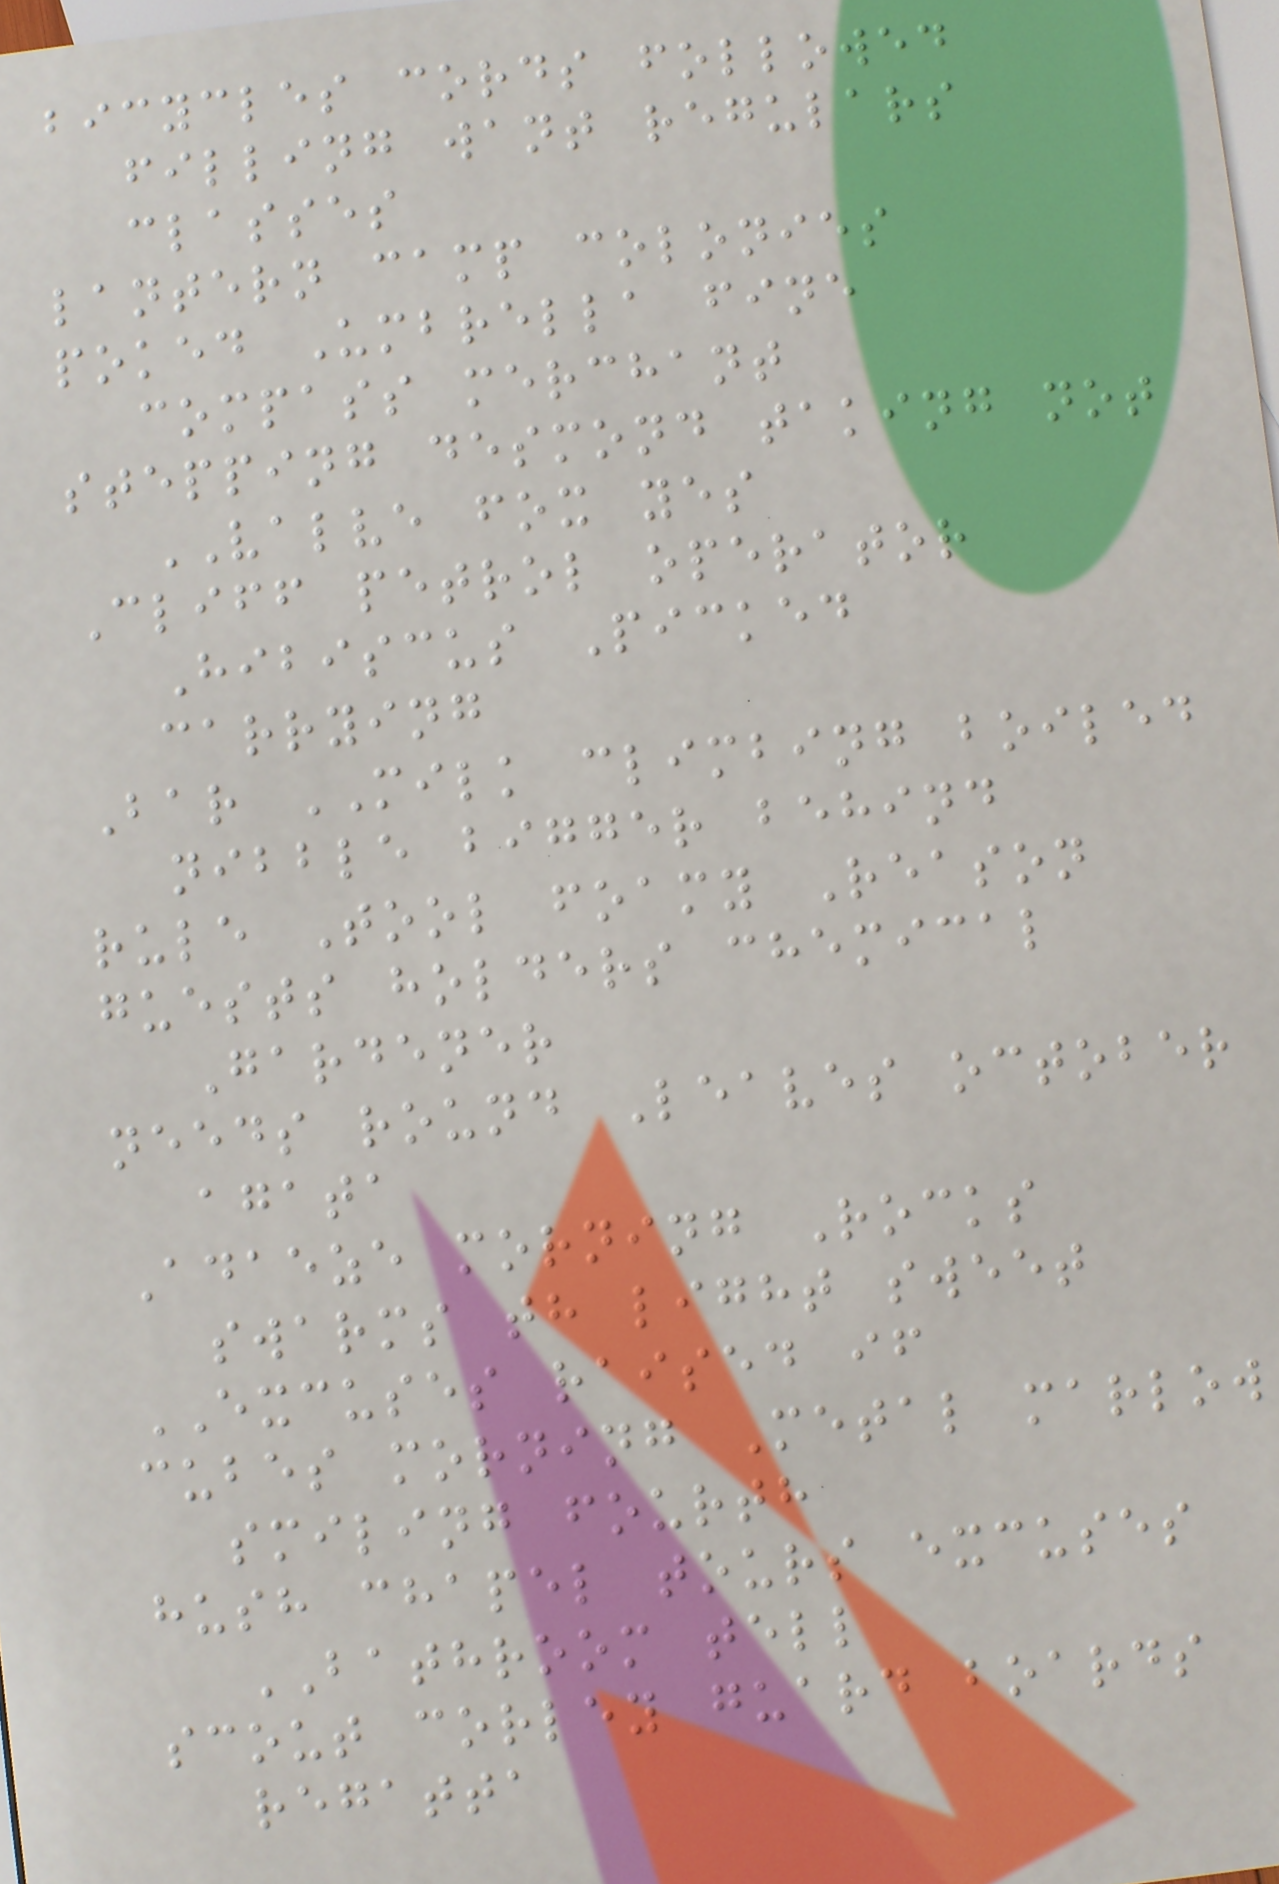bicycles cords followed
filling want regulars
classes
lantern camp colonies
poked Umbrella fine
compass merchant
stepping desmond taking not
VALVE fox yes
Cliff petrol operator
Hibiscus Picked
carrying
Bar MILK climbing boiled
nibble bigger behind
rule Tool foamy Reason
guests holders chemical
Gardener
needs round Leaves october
agata
Adaeze morning Rocks
swarms th light sweet
EXCUSES raised if
cubes morning Metal marlow
smiling fourth
hush chapel tours excuses
BATHROOM tell
scout corley guard boards
regatta
